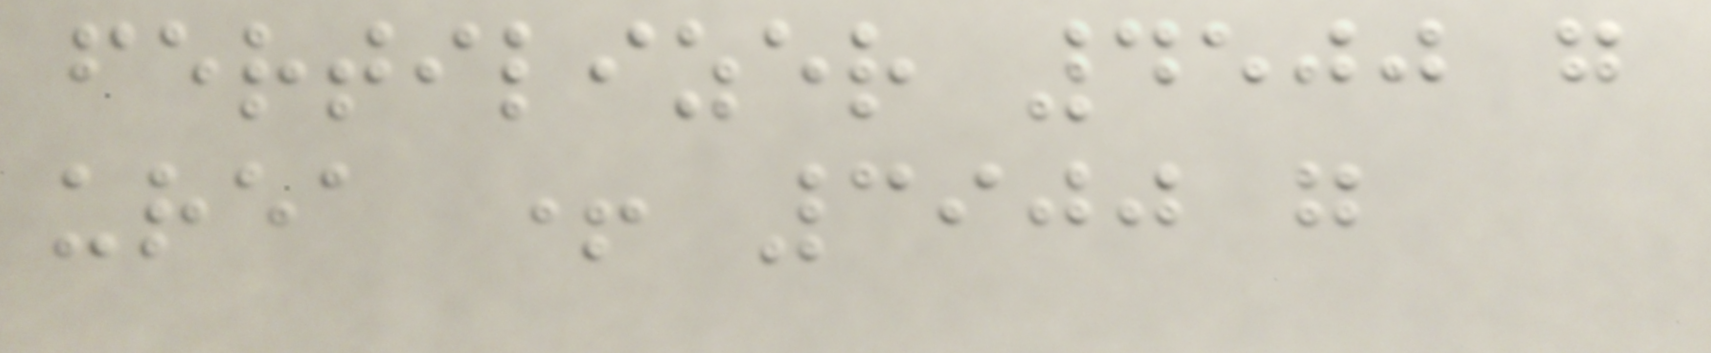fertilizer 4500 g
urea + 3900 g
